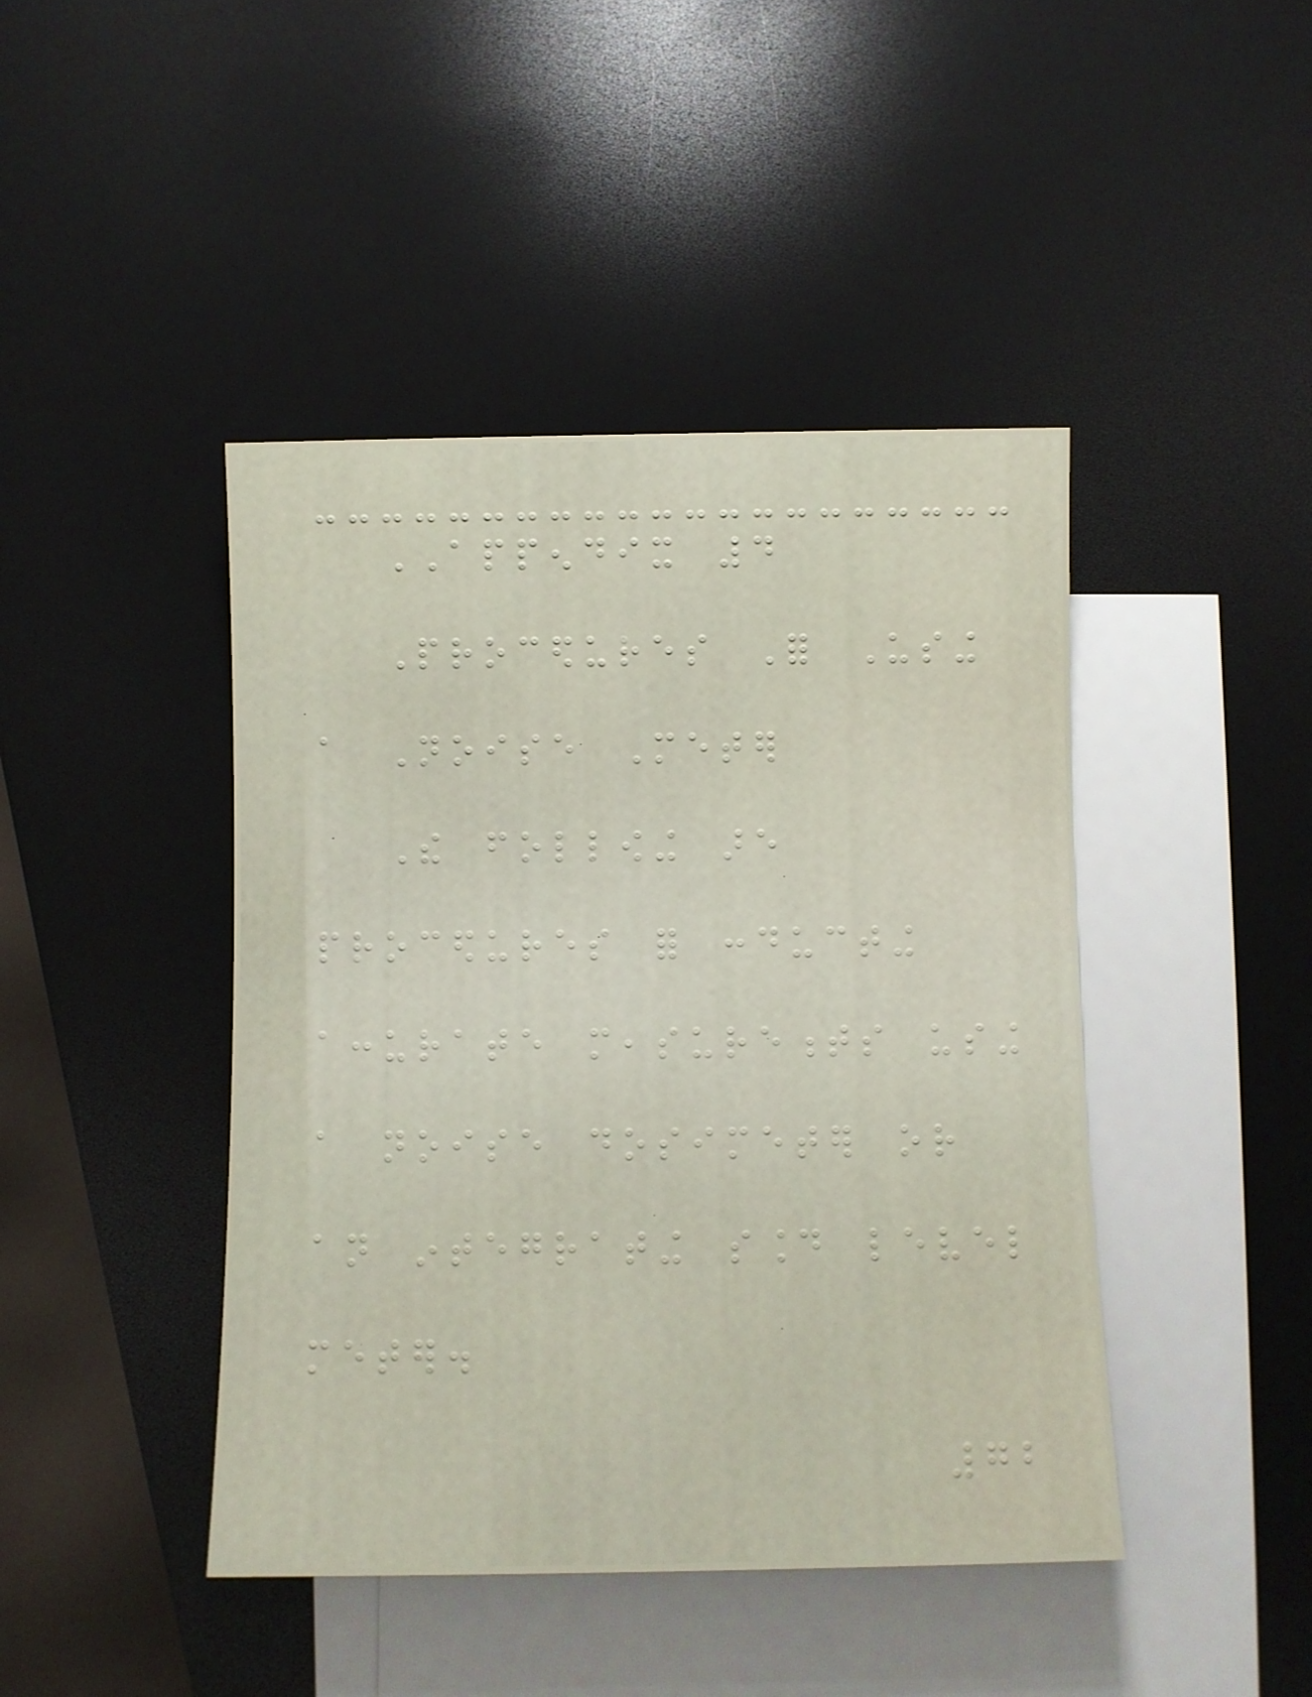APPENDIX 4
Procedures For Using
a Noise Meter
The following are
procedures for conducting
accurate measurements using
a noise dosimeter or
an integrating sound level
meter.
72
